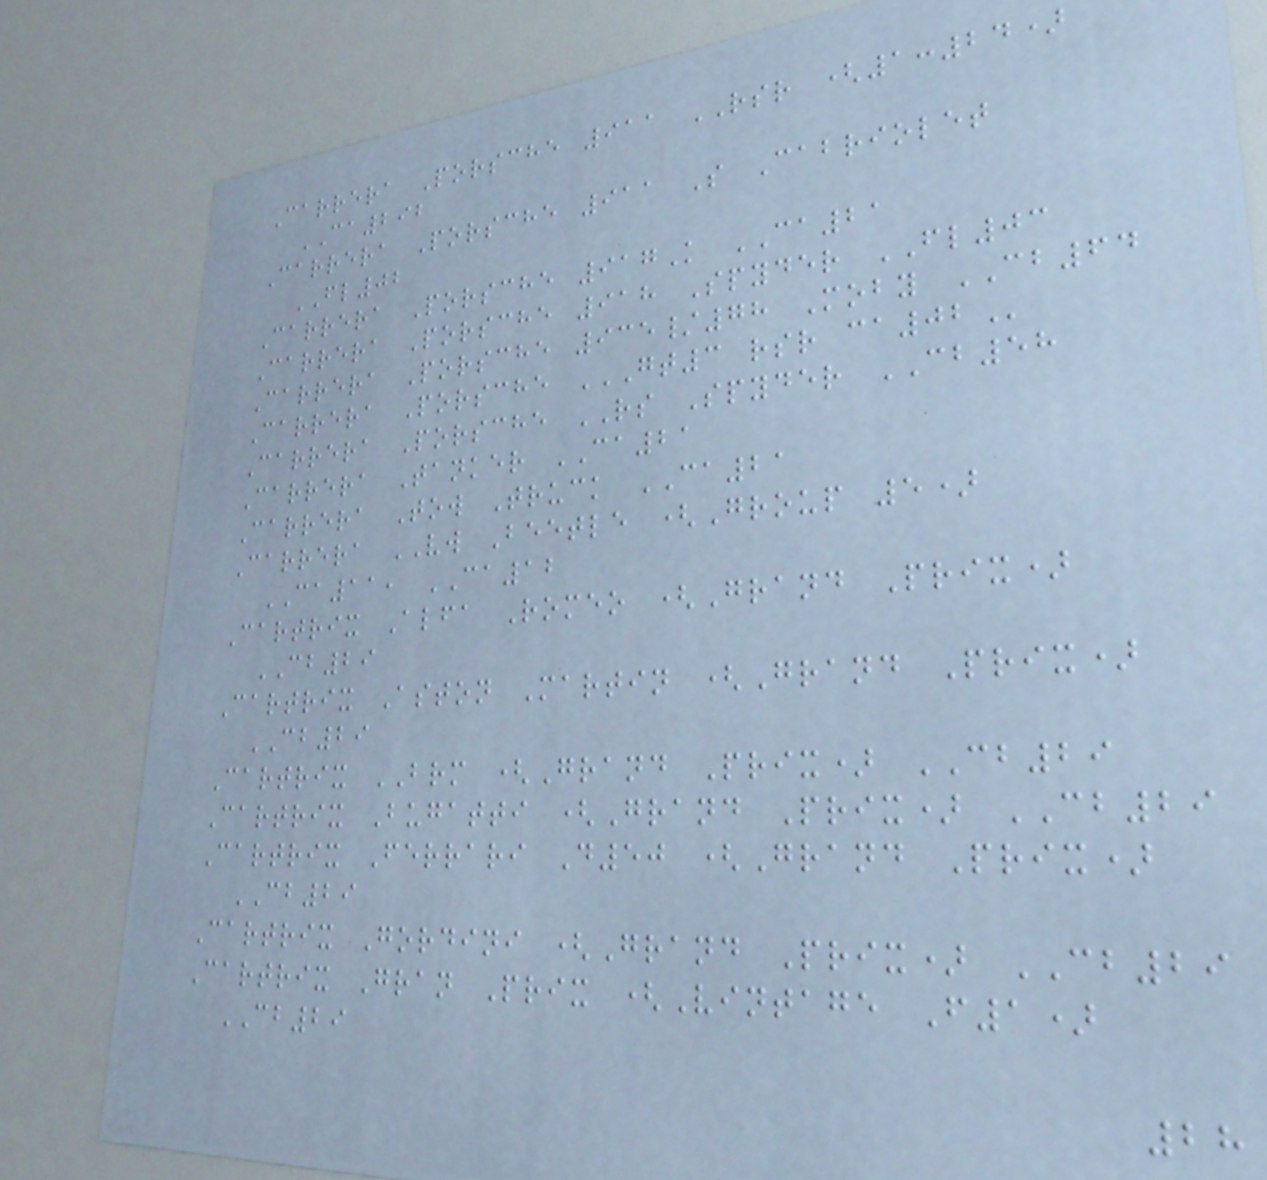Carrera Porsche 911 RSR (1:24)
CA292
Carrera Porsche 911 S Cabriolet
FL02
Carrera Porsche 917K CA21
Carrera Porsche 918 Spyder FL03
Carrera Porsche 935/78 Moby CB64
Carrera Porsche GT3 RSR CA02
Carrera Porsche RS Spyder CB58
Carrera Tanker CA21
Carrera Tow Truck CA21
Carrera VW Beetle (Group 5)
CA11, CA12
Cartrix Alfa Romeo (Grand Prix)
CB29
Cartrix Aston Martin (Grand Prix)
CB29
Cartrix BRM (Grand Prix) CB29
Cartrix Bugatti (Grand Prix) CB29
Cartrix Ferrari D50 (Grand Prix)
CB29
Cartrix Gordini (Grand Prix) CB29
Cartrix Gran Prix (Vintage F1)
CB29
28
